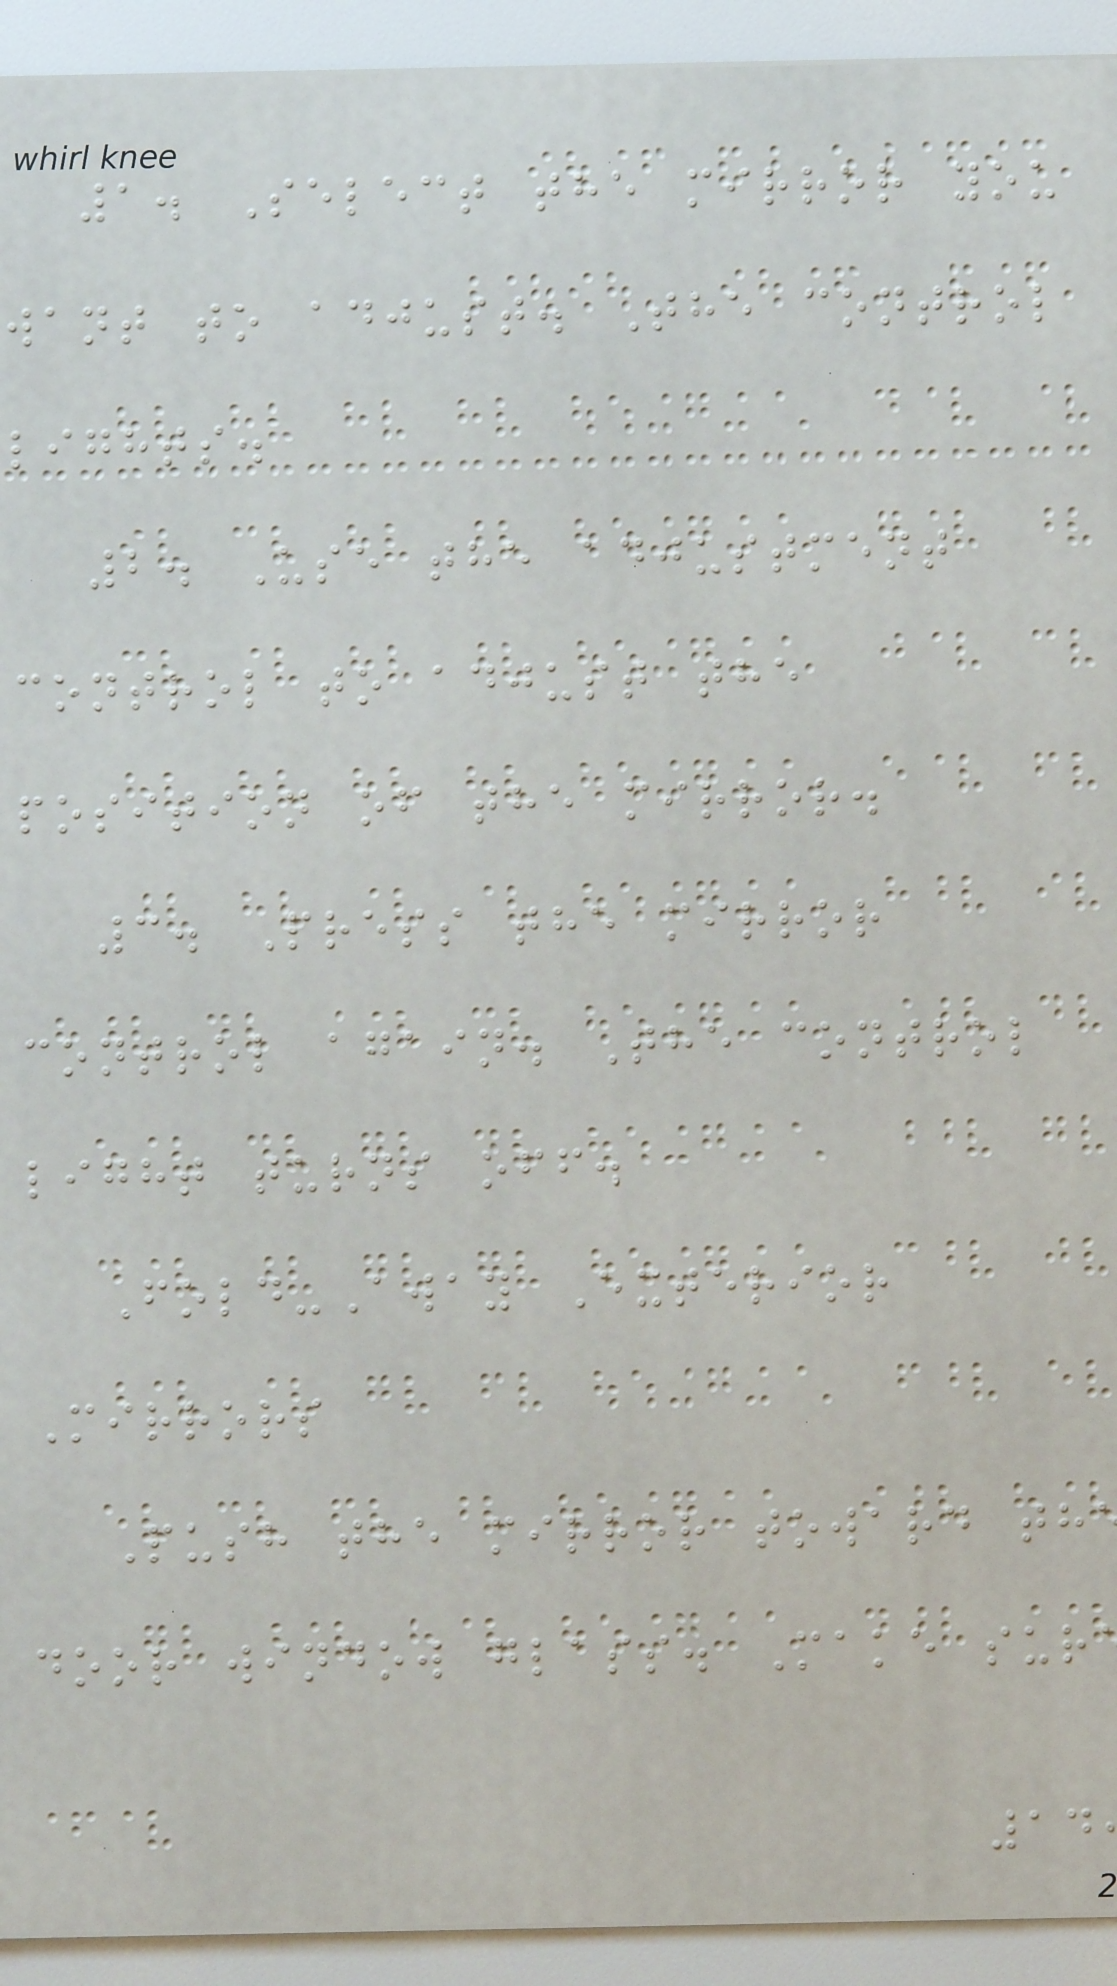1. Select the mirror you
want to adjust. The control
lights.
2. Use the adjustment
control to adjust the
position of the mirror.
3. Press the mirror
control again. The control
light turns off.
Fold-Away Exterior
Mirrors
Push the mirror toward th
door window glass. Make sur
